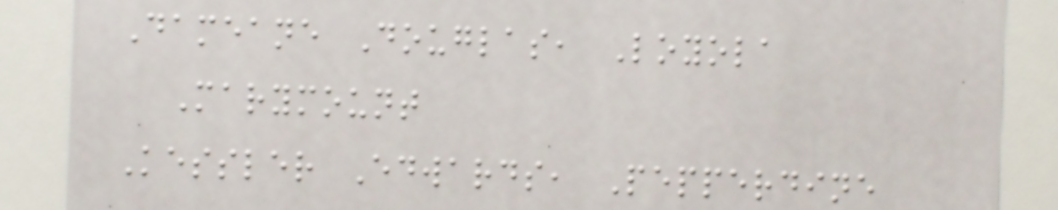Dameane Douglas, Loyola
Marymount
Kessler Edwards, Pepperdine
